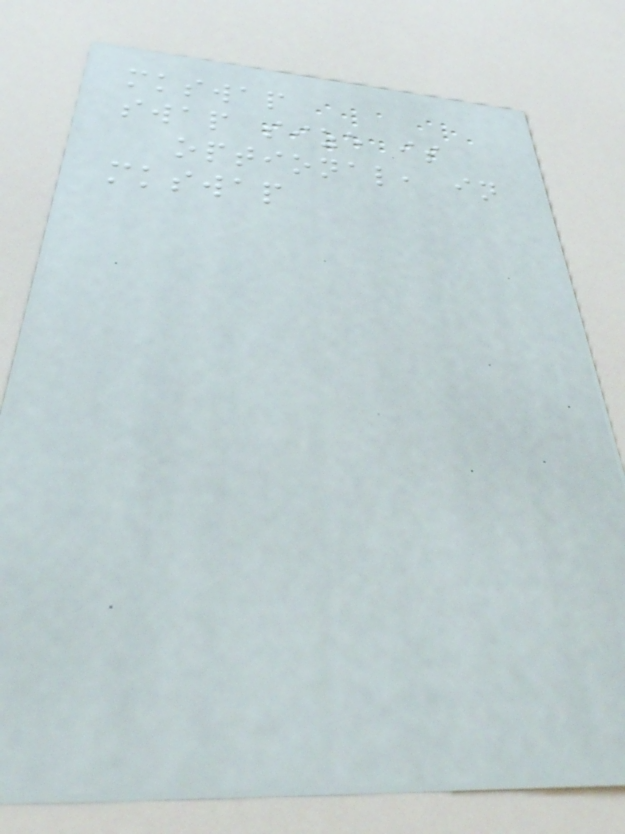mkswap
swap size is
optional, in
mkswap
